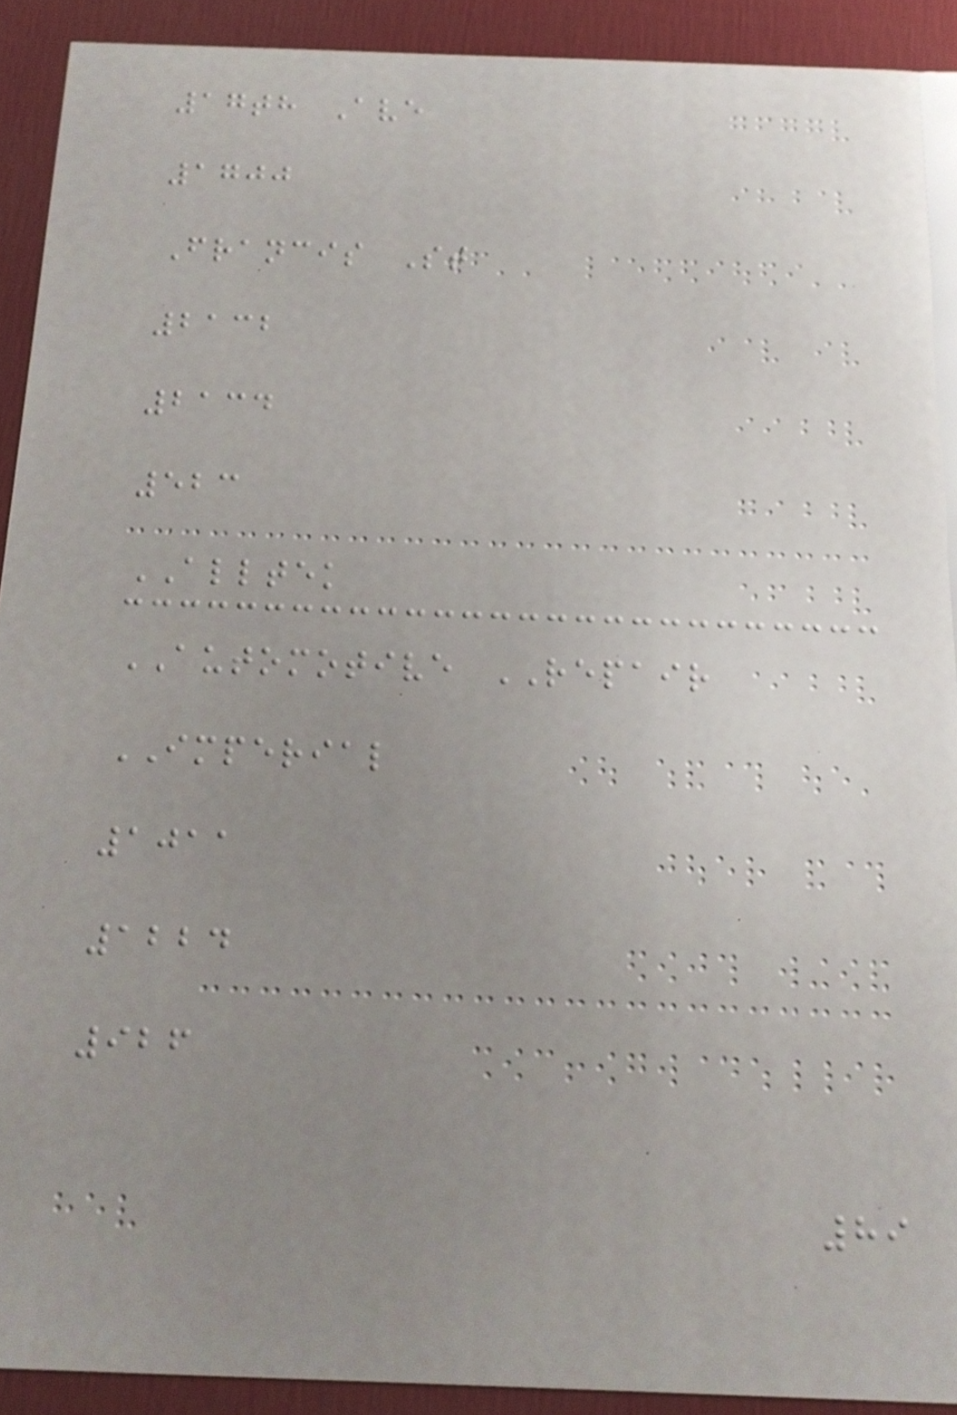17th Ave
1700
Francis St
2132
2134
523
ALLTEK
AUTOMOTIVE REPAIR
IMPERIAL
1011
1224
926
89
